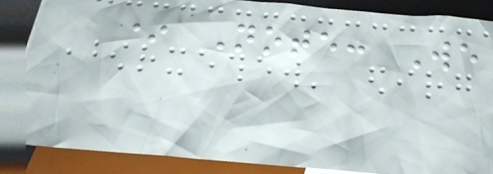* Note: We
